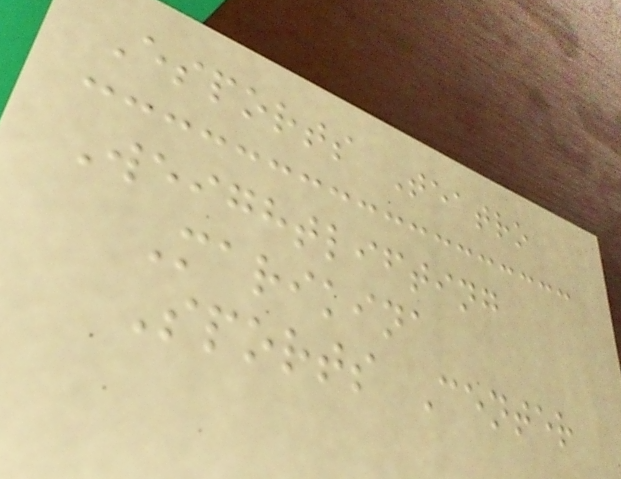Esports Teatro
Weightlifting
Marikina
Sports Center
